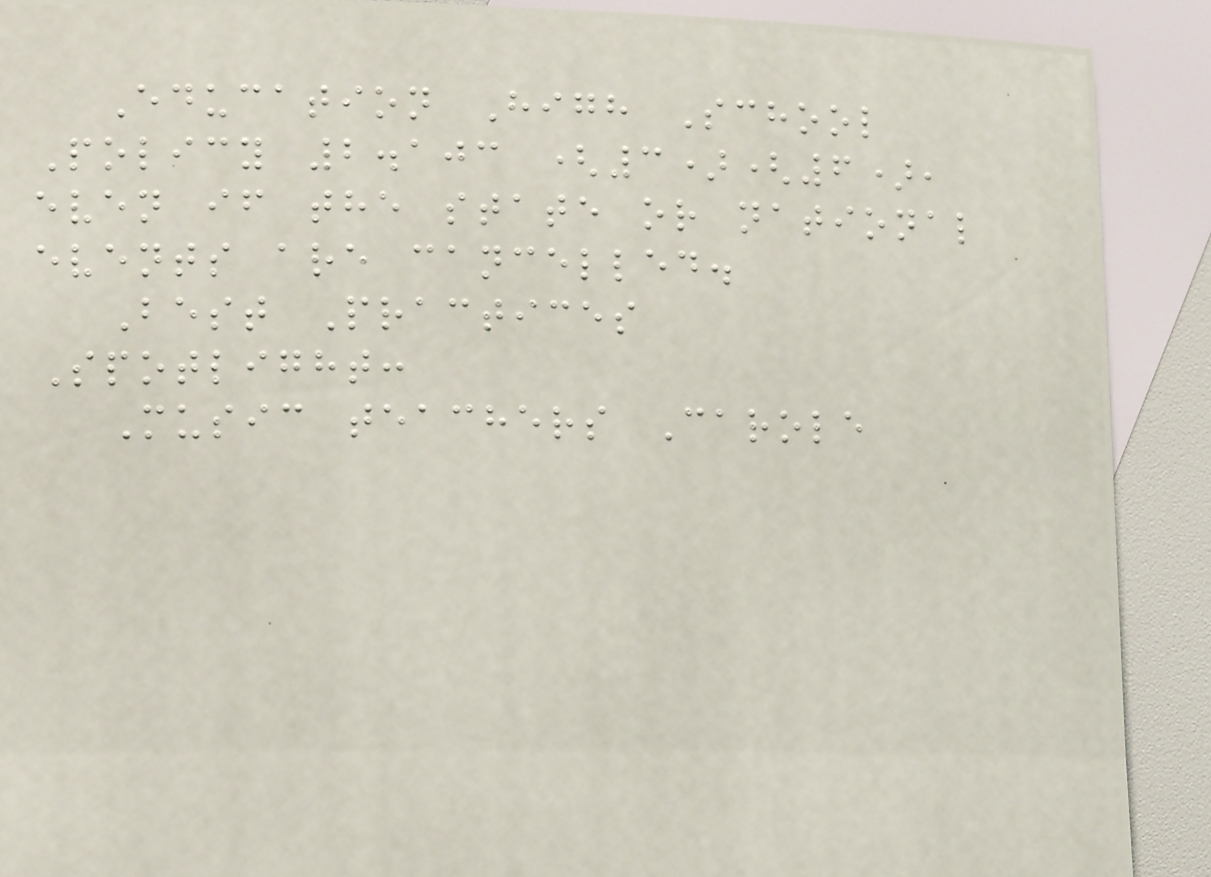Education High School
Policy 2.103 (3)(6),
even if the state or national
events are cancelled.
Best Practices
Spotlight:
Music teachers Carole
